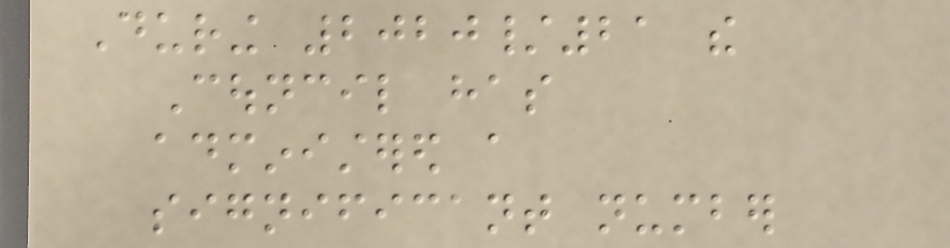During 2020/21 the
Council has
administered a
significant number
